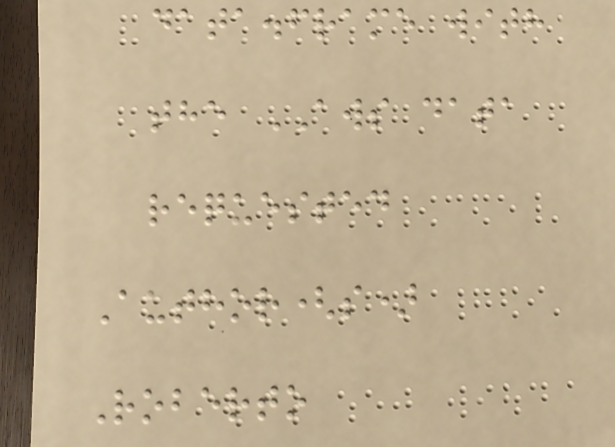data.frame with
the AWS data
requested
Author(s)
Roberto
